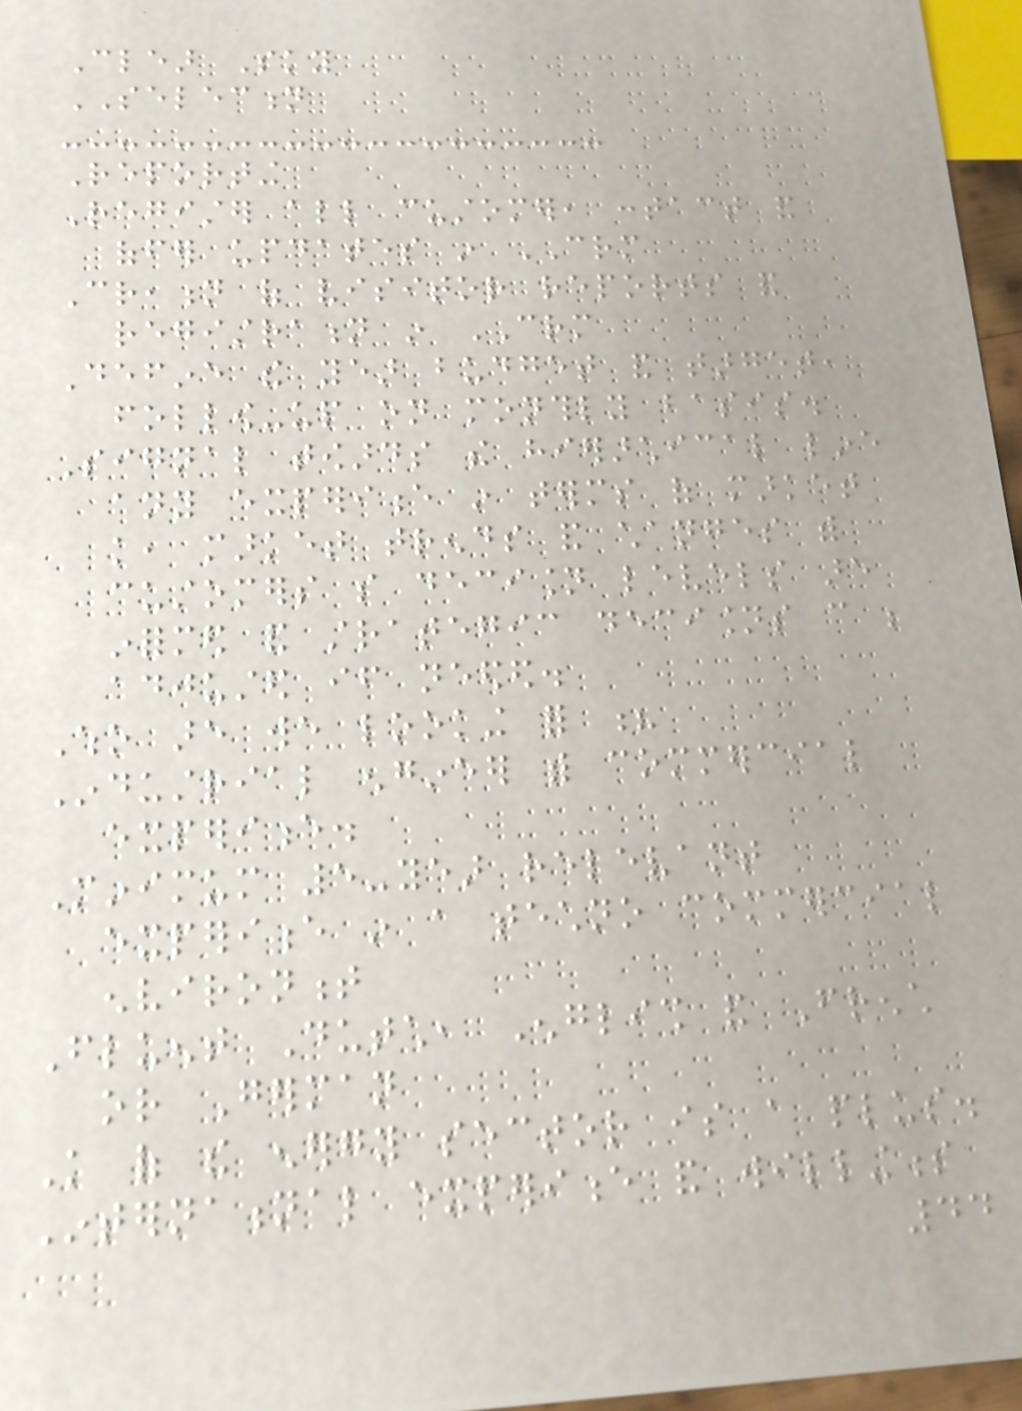Clear Sky
SELECTION
Reporting
Register all customer, contact and
offer updates in CRM
Creation of visitor reports and
registration in CRM
Define the year budget and target,
follow-up on monthly basis.
Signal towards the hierarchical line
any experience in terms of market
knowledge, market trends and changes with
customers so decision levels are
informed and strategic decisions can be
adjusted if needed.
Who are we looking for ?
Industrial engineer with commercial
experience.
Minimum 5-year relevant
experience in a techno commercial
environment
Fluent Dutch, English and French
or German
Knowledge of the energy sector is a plus.
International experience and willingness
44
